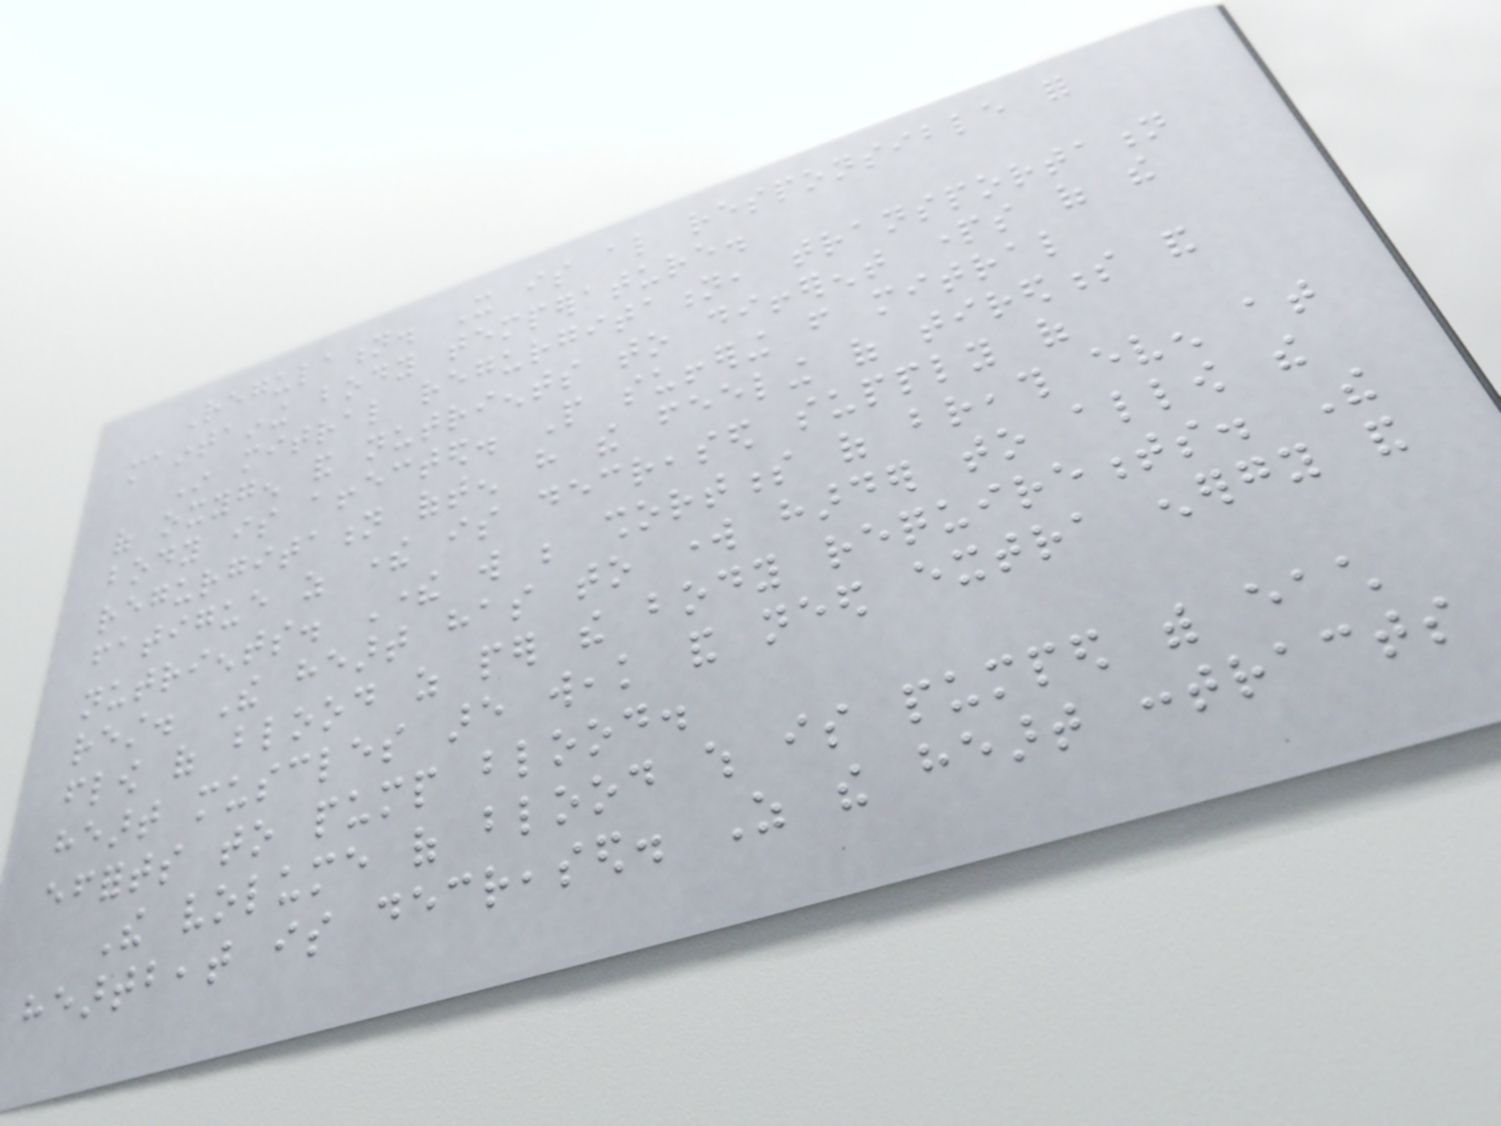Regulation. It is also responsible for
maintaining body temperature.
In mitral regurgitation, transportation
of oxygen and nutrients to different parts of the
body is affected. People suffering from mitral
regurgitation often have the feeling of tiredness and
fatigue as there is decreased supply of
nutrients. There will be shortness of breath even at
rest. The heart has to work harder to allow the
flow of blood as per the body requirements. The
heart muscles are weak and need extra energy and
efforts to pump blood.
The volume of blood which is pumped with each
heartbeat is decreased. As the heart contracts
